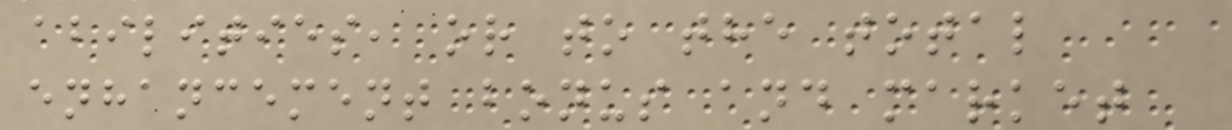abilities, or to the total
enhancement bonus and market
